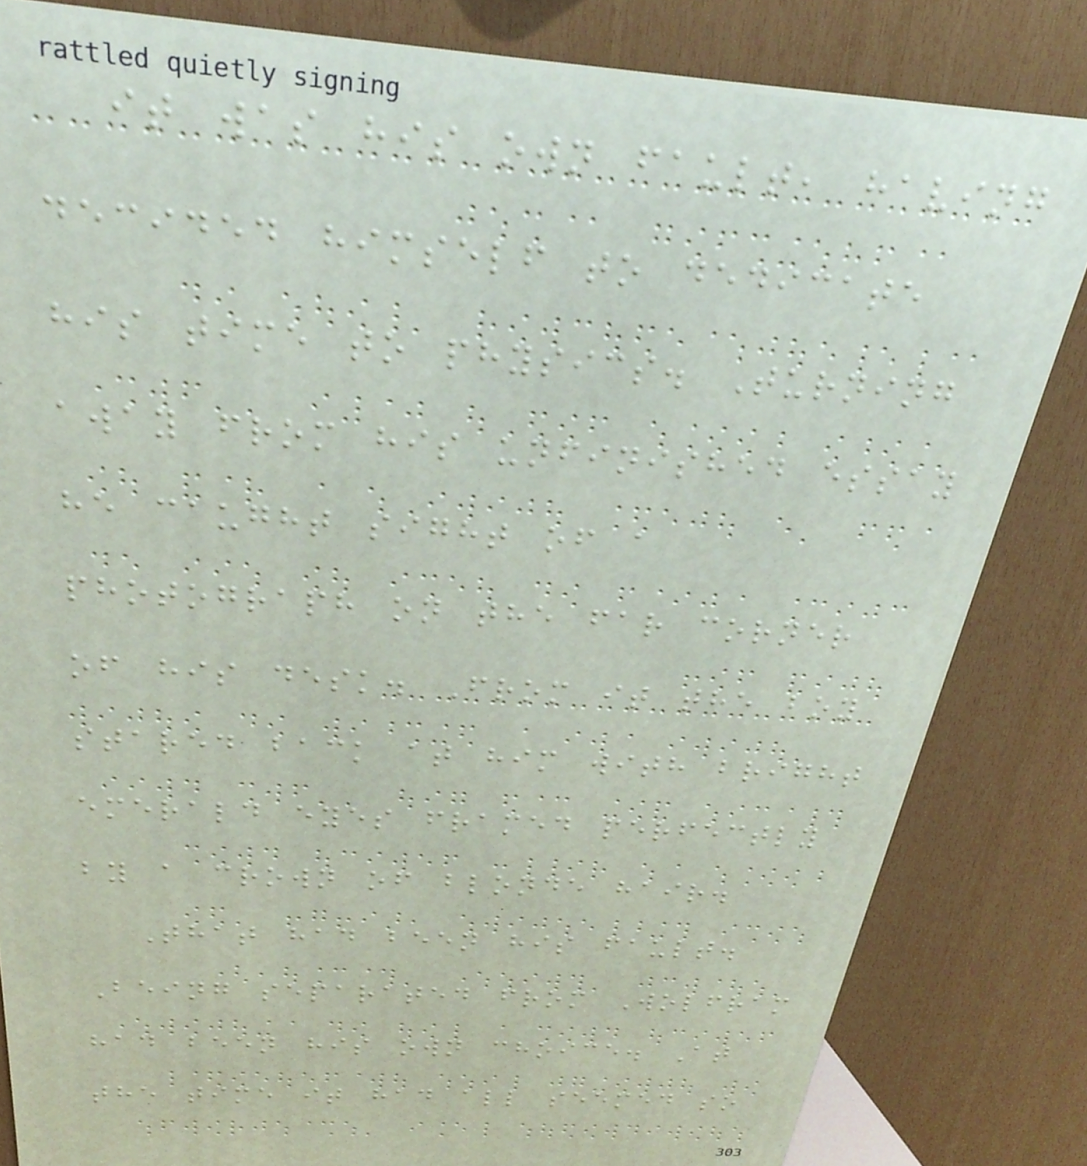it was his own fault, having
decided himself to dedicate
his time to physics. Turning
away from his unfinished essay
he caught sight of a
photograph on the far corner
of his desk. From it the boy
stared back at him with bright
emerald eyes framed perfectly
by a crown of blonde hair.
That had been his fault.
Being separated from Wolfram
had been his own choice. At
the time it had all seemed so
